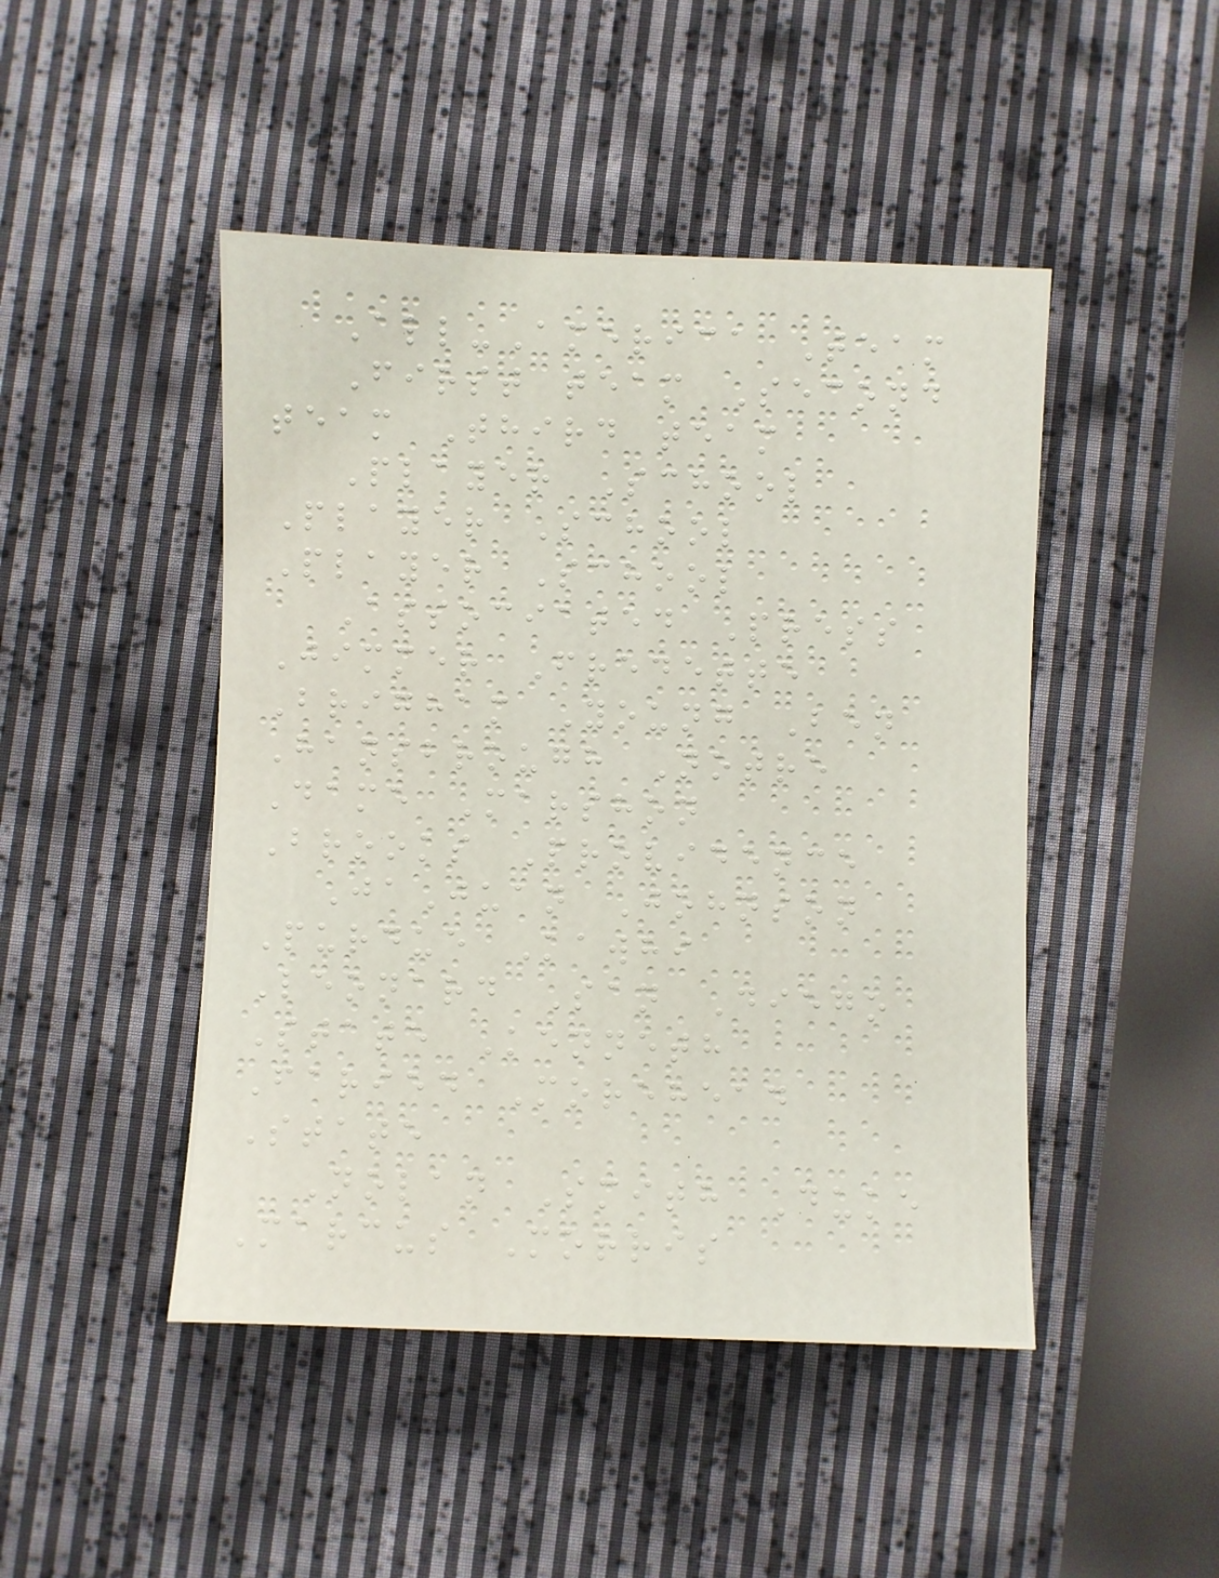All-America Team
First team Second
team Third team
Player School
Player School
Player School
Associated Press
Jimmer Fredette
Brigham Young Ben
Hansbrough Notre
Dame Marshon
Brooks Providence
JaJuan Johnson
Purdue Kawhi
Leonard San Diego
State Kenneth
Faried Morehead
State
Nolan Smith Duke
Marcus Morris
